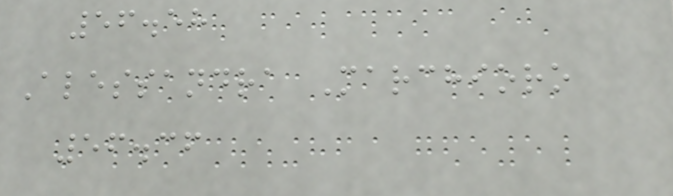56.58
Alessandra Marchioro
56.36
